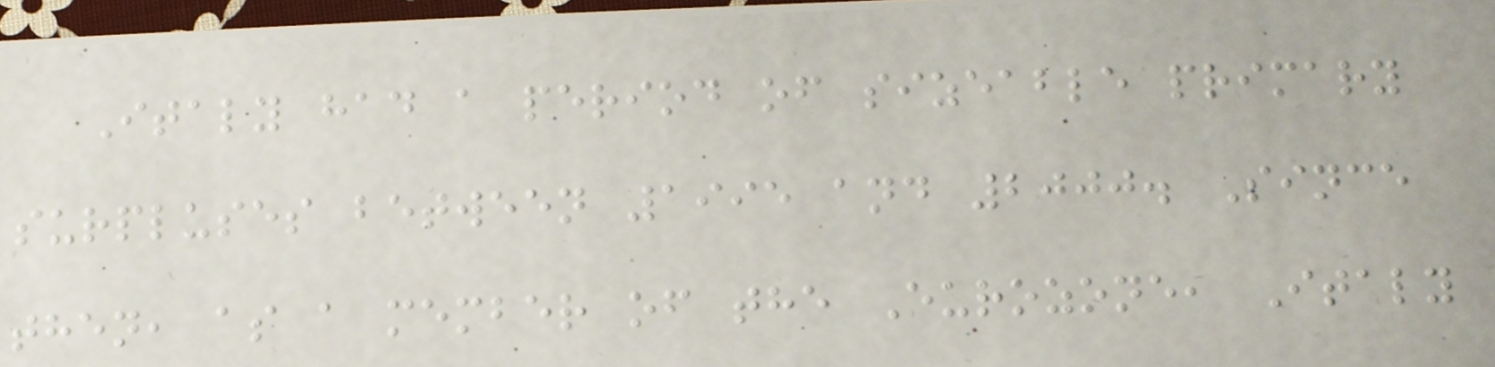Italy had a period of sizeable primary
surpluses between 1995 and 2000. Since
then, as a member of the Eurozone, Italy
